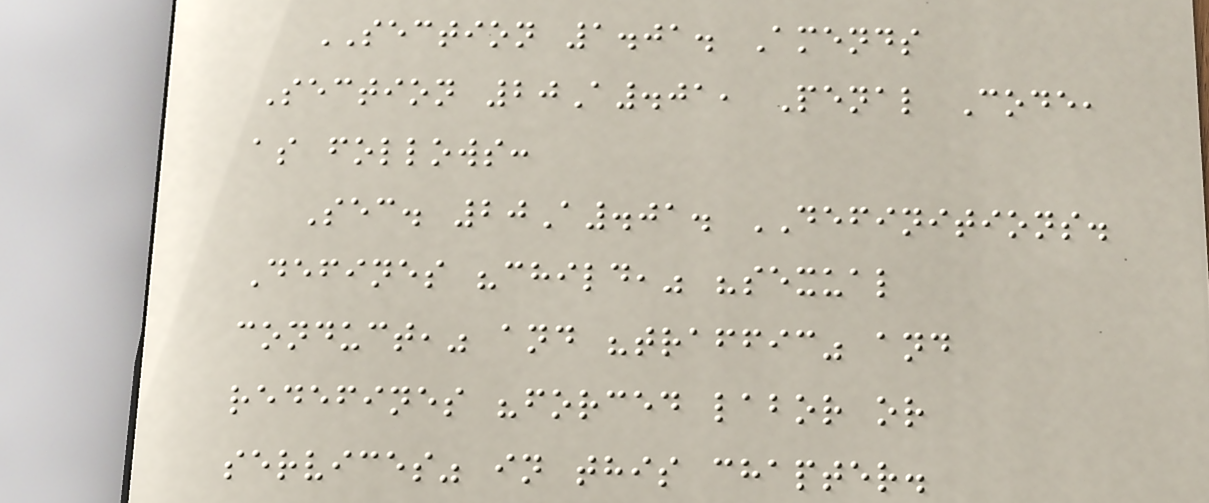SECTION 1.01. Amends
Section 20A.01, Penal Code,
as follows:
Sec. 20A.01. DEFINITIONS.
Defines "child," "sexual
conduct," and "traffic" and
redefines "forced labor or
services" in this chapter.
